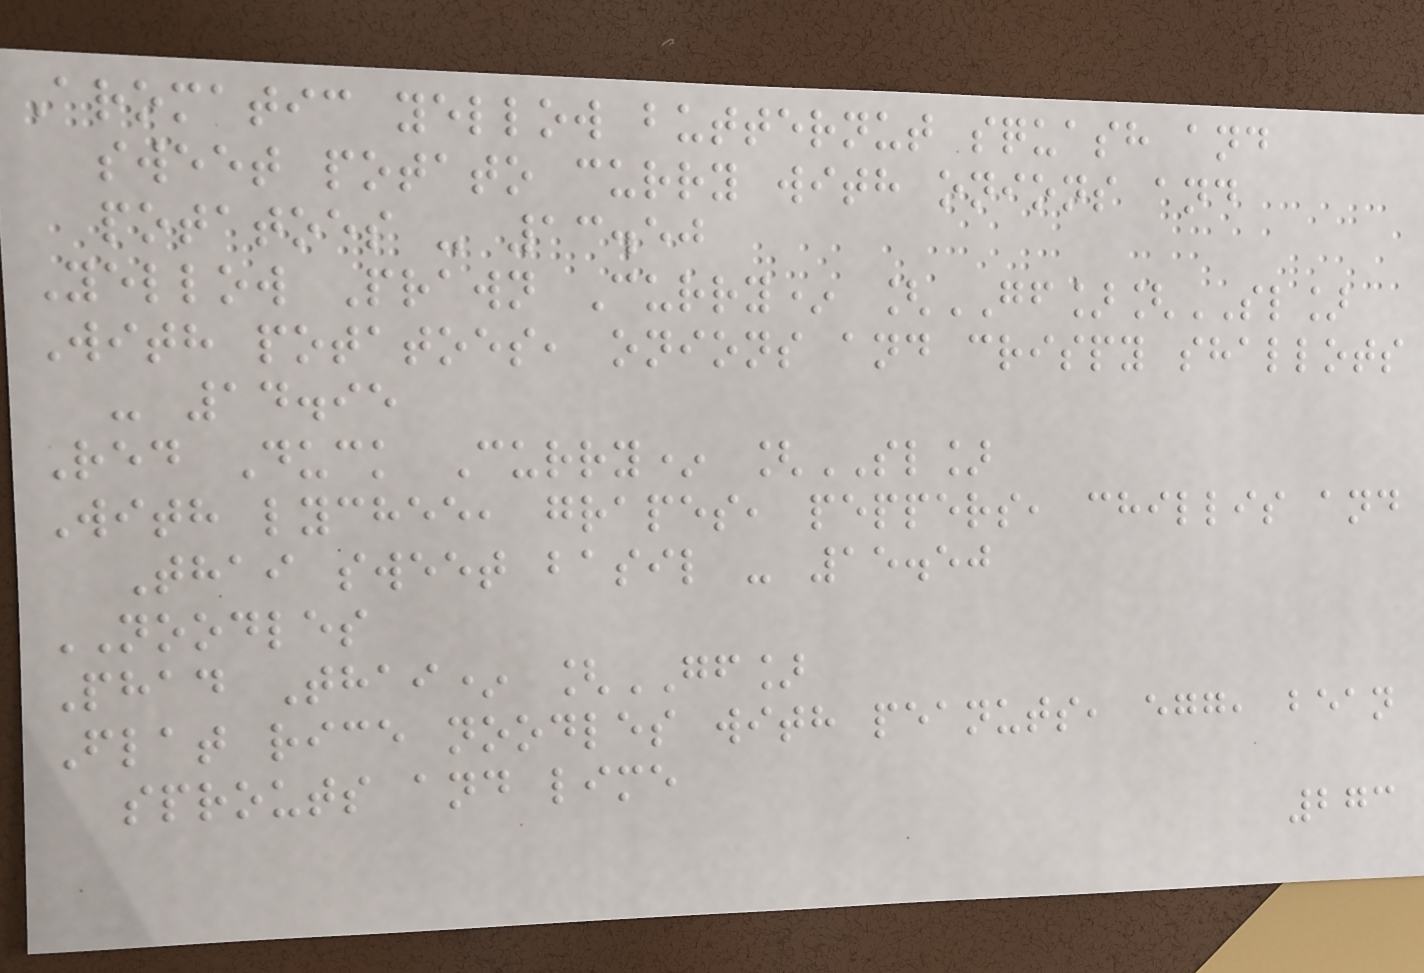Aromatic yellow butternut squash and
sweet potato curry with onions and
potatoes - 13.50
Yellow Prawn Curry* [GF][SL]
With potatoes, onions and crispy shallots
- 14.95
Red Duck Curry* [SL]
With lychee, grapes, peppers, chillis and
Thai sweet basil - 15.50
NOODLES
Phad Thai* [GF]
Flat rice noodles with peanuts, egg, bean
sprouts and lime
273
